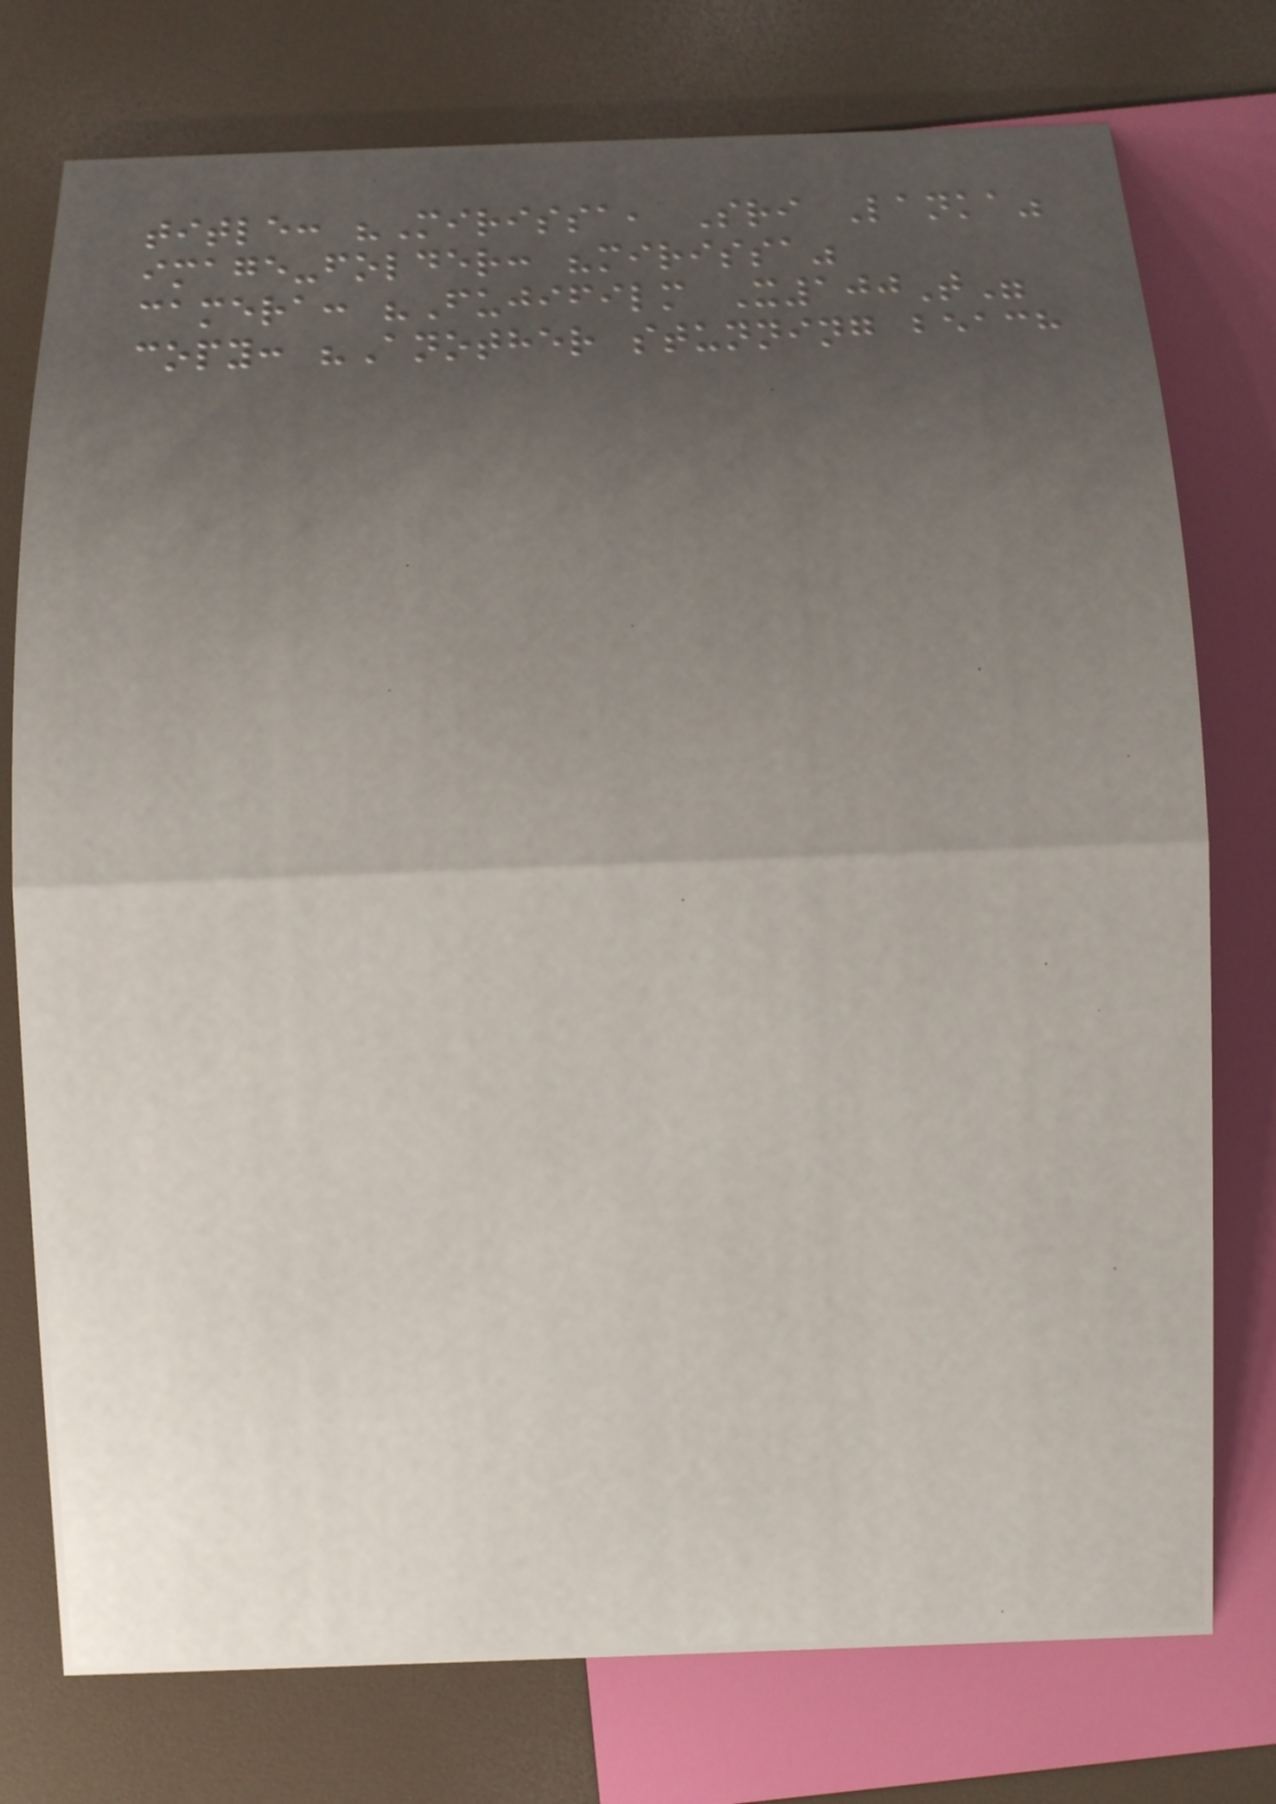title: "Mirissa, Sri Lanka"
image-folder: "mirissa"
camera: "Fujifilm X100T"
copy: "Another stunning beach
